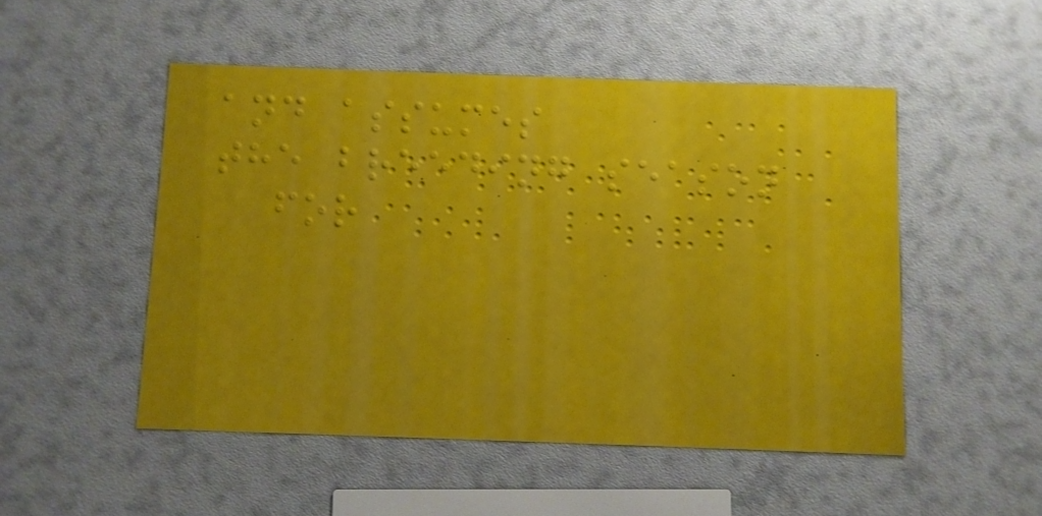and assumes
the breeding season
for
